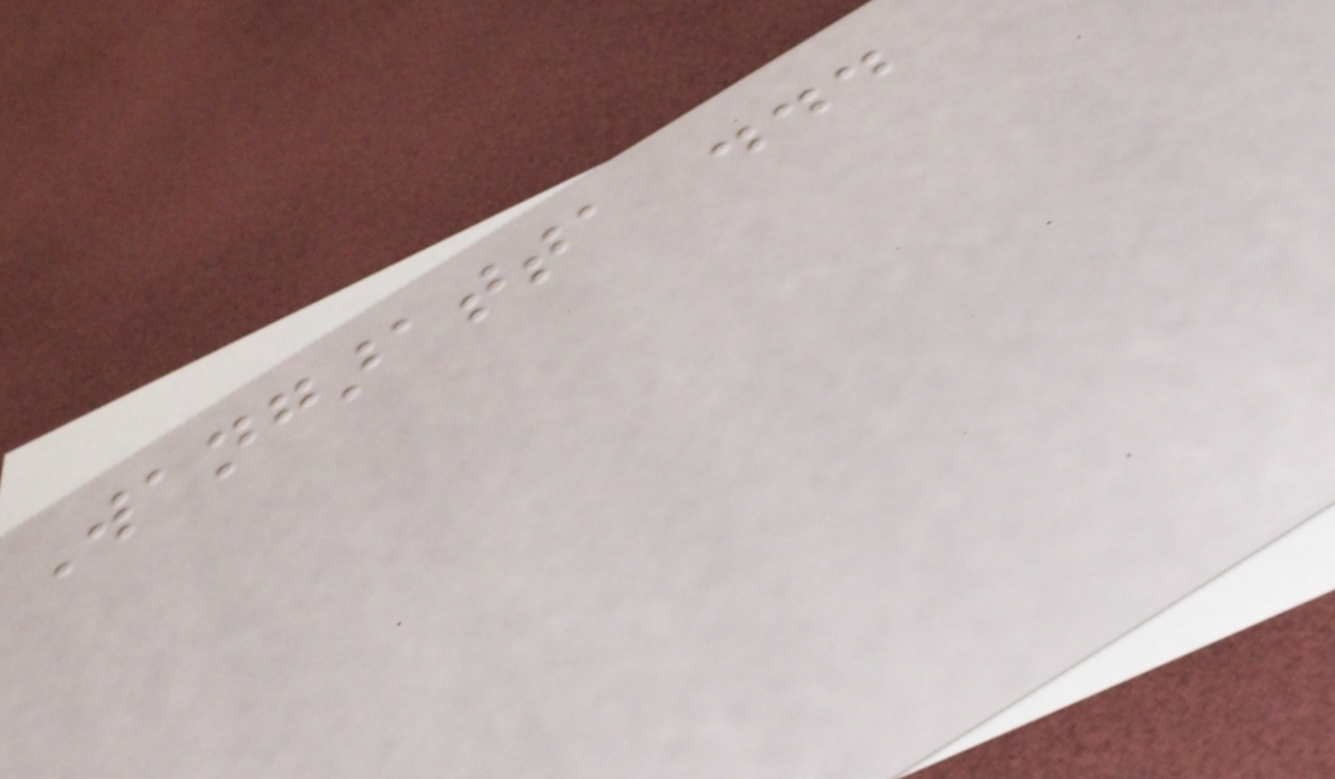Wangaratta ...
